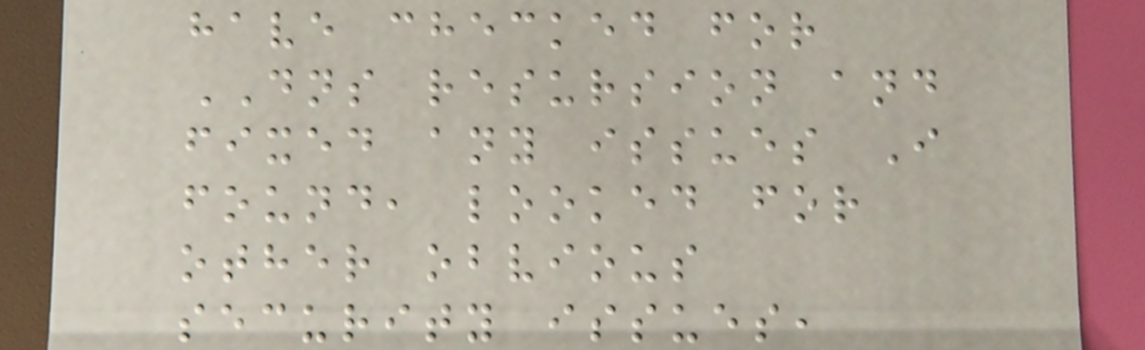have checked for
DNS resursion and
fixed any issues I
found, looked for
other obvious
security issues,
